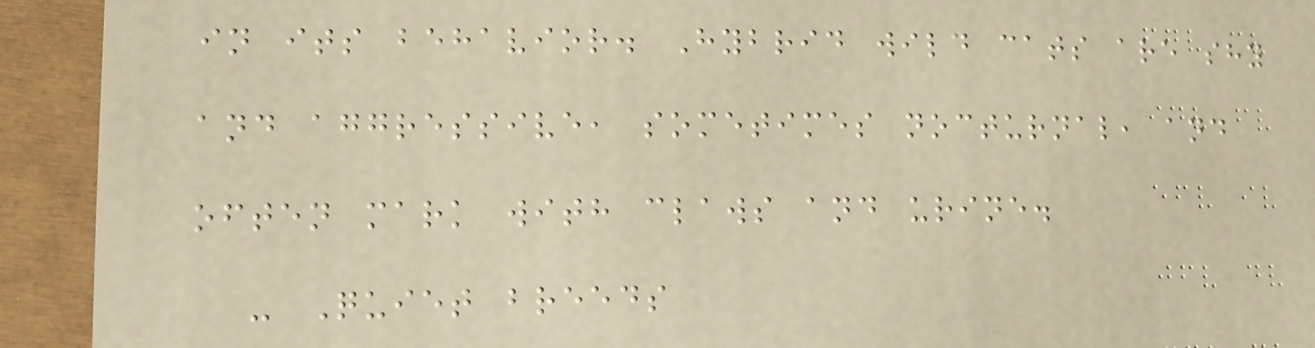in its behavior. Hybrid wild cats are shy
and aggressive, sometimes nocturnal, and
often mark with claws and urine.
- Quiet breeds
